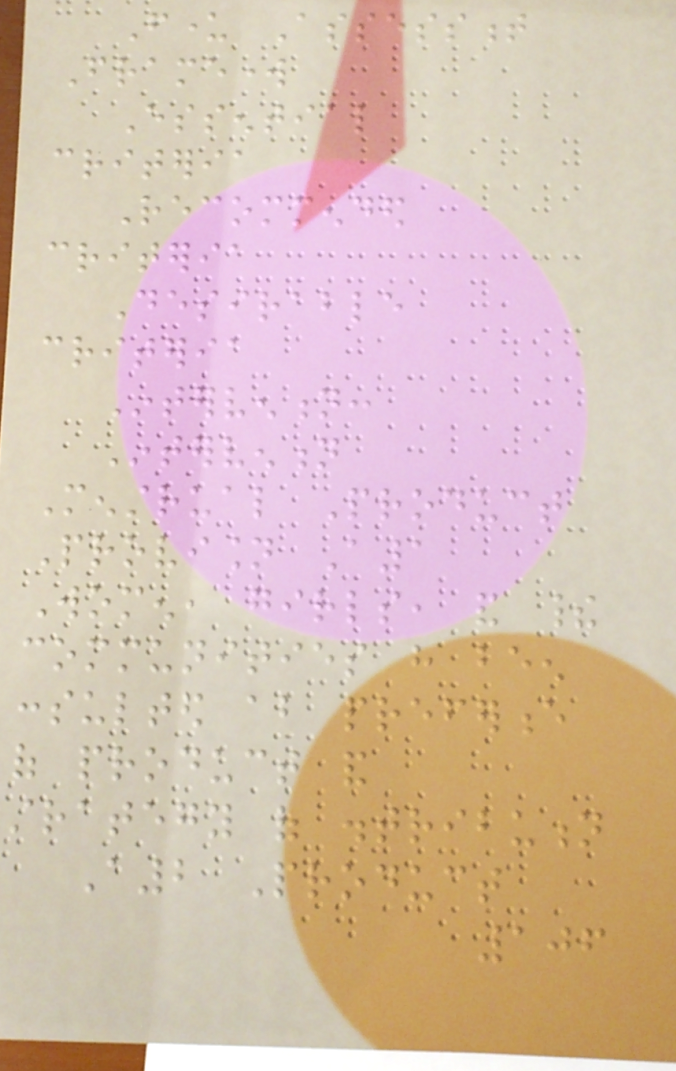Funder Assessment
Framework
Essential
criteria
Recommended
criteria
Desirable
criteria
Intervention:
Intervention
Menstrual Product
Provision A1
Women, girls, and their
communities have been
consulted about preference
of product and
strategy of distribution
A2 Product
106
